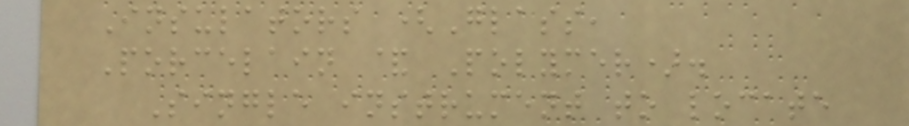Insulators (Glass,
Porcelain & Polymer).
Single instrument to locate
